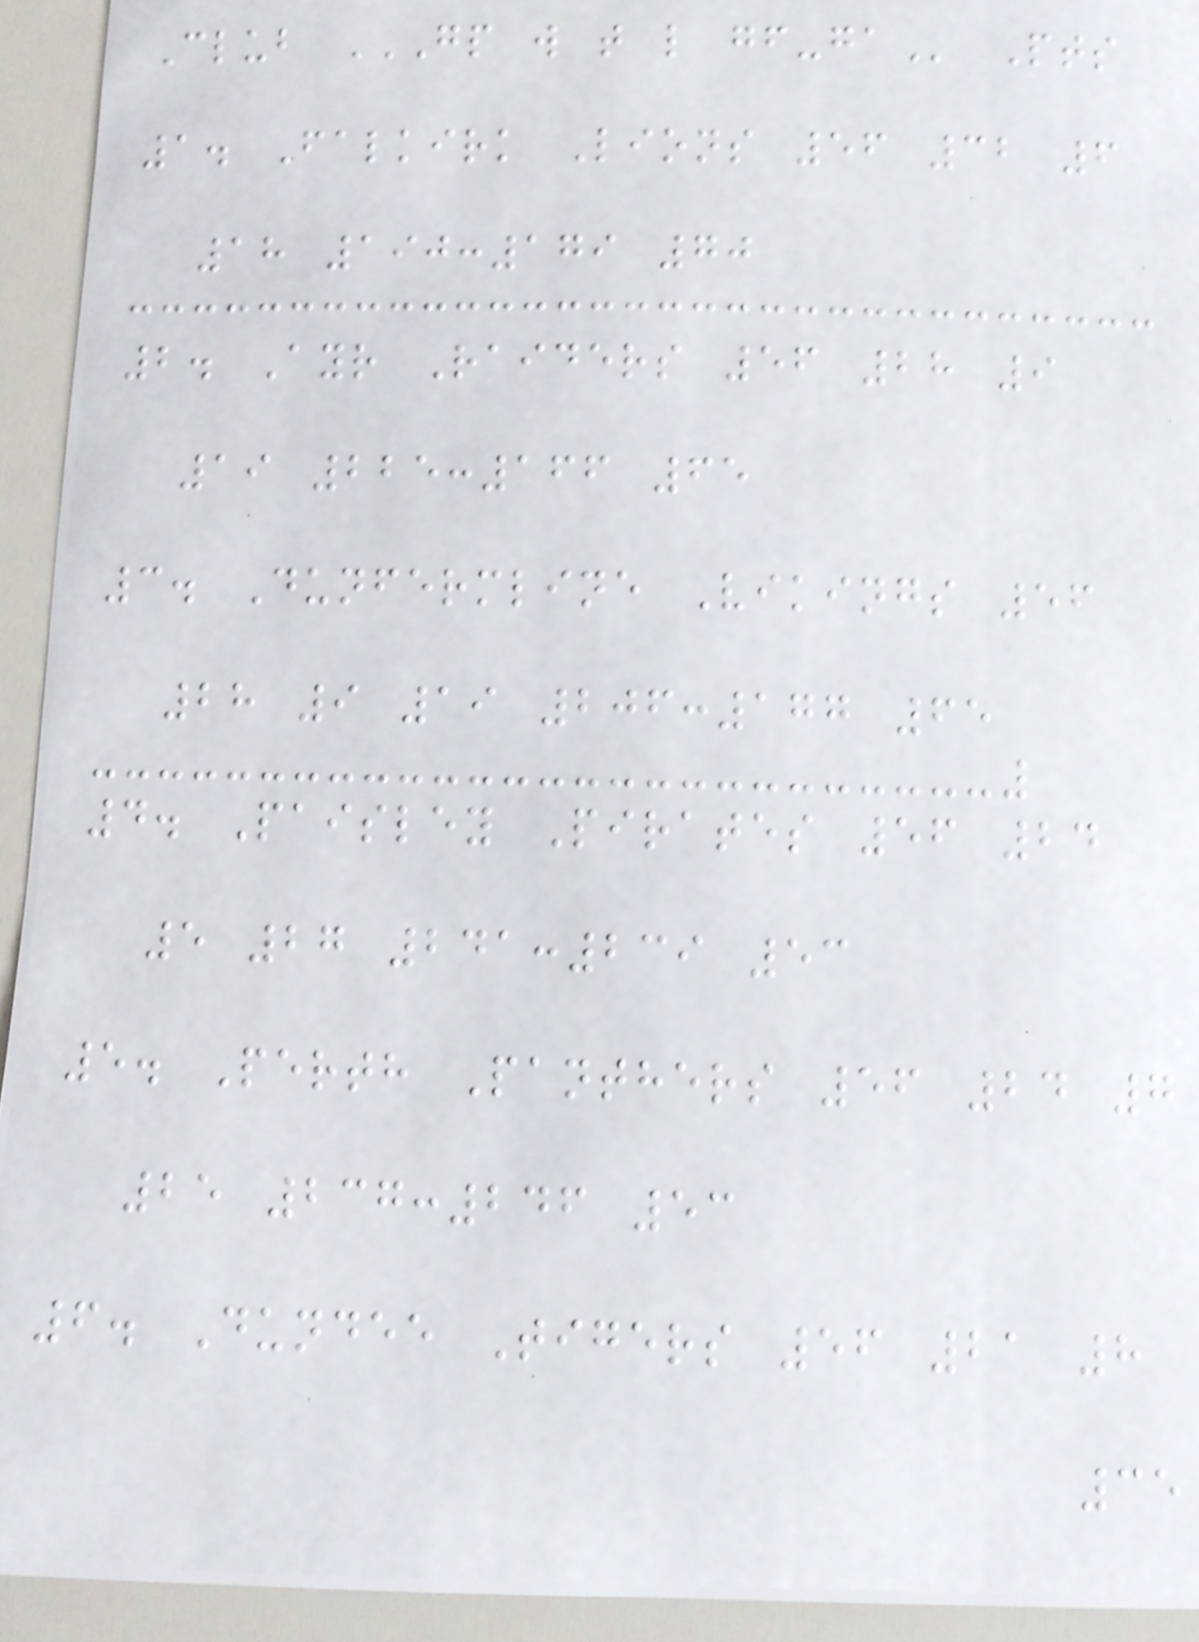Club GP W T L GF-GA Pts
1. Falkirk Lions 56 32 6
18 190:179 70
2. Ayr Raiders 56 28 9
19 225:166 65
3. Dunfermline Vikings 56
28 9 19 206:177 65
4. Paisley Pirates 56 24
5 27 241:239 53
5. Perth Panthers 56 24 7
25 237:246 53
6. Dundee Tigers 56 21 8
35
